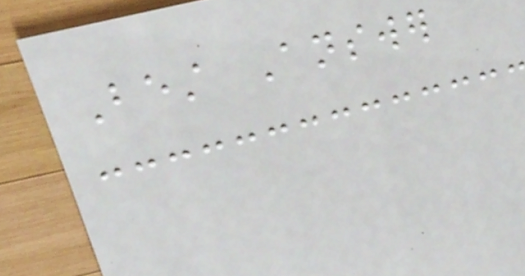Best Answer
